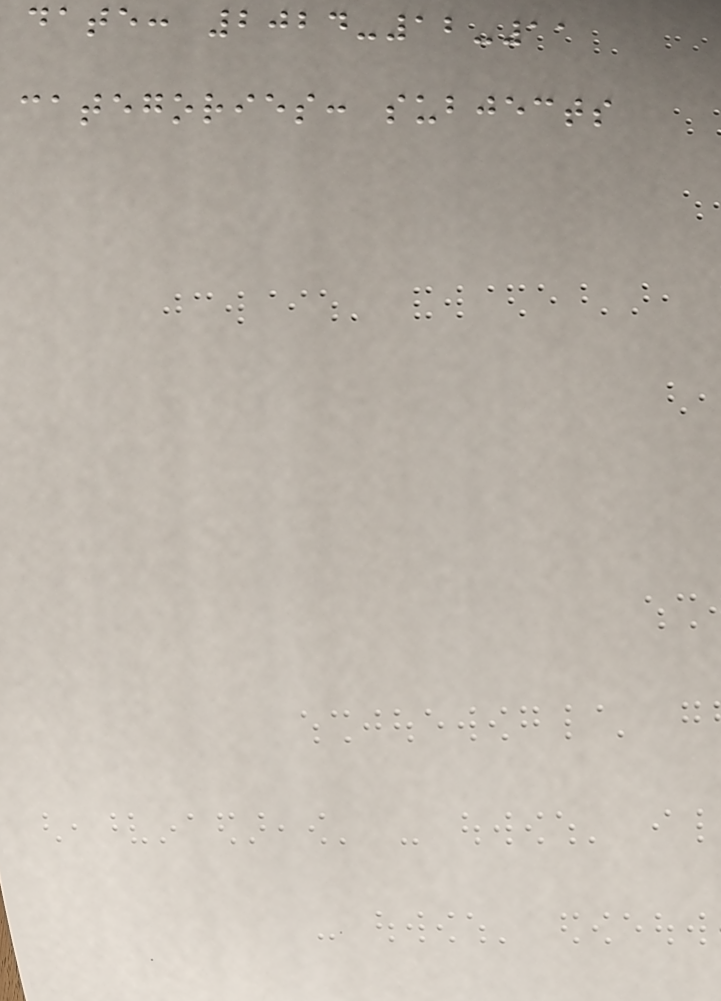date: 2024-12-11
categories: subjects
